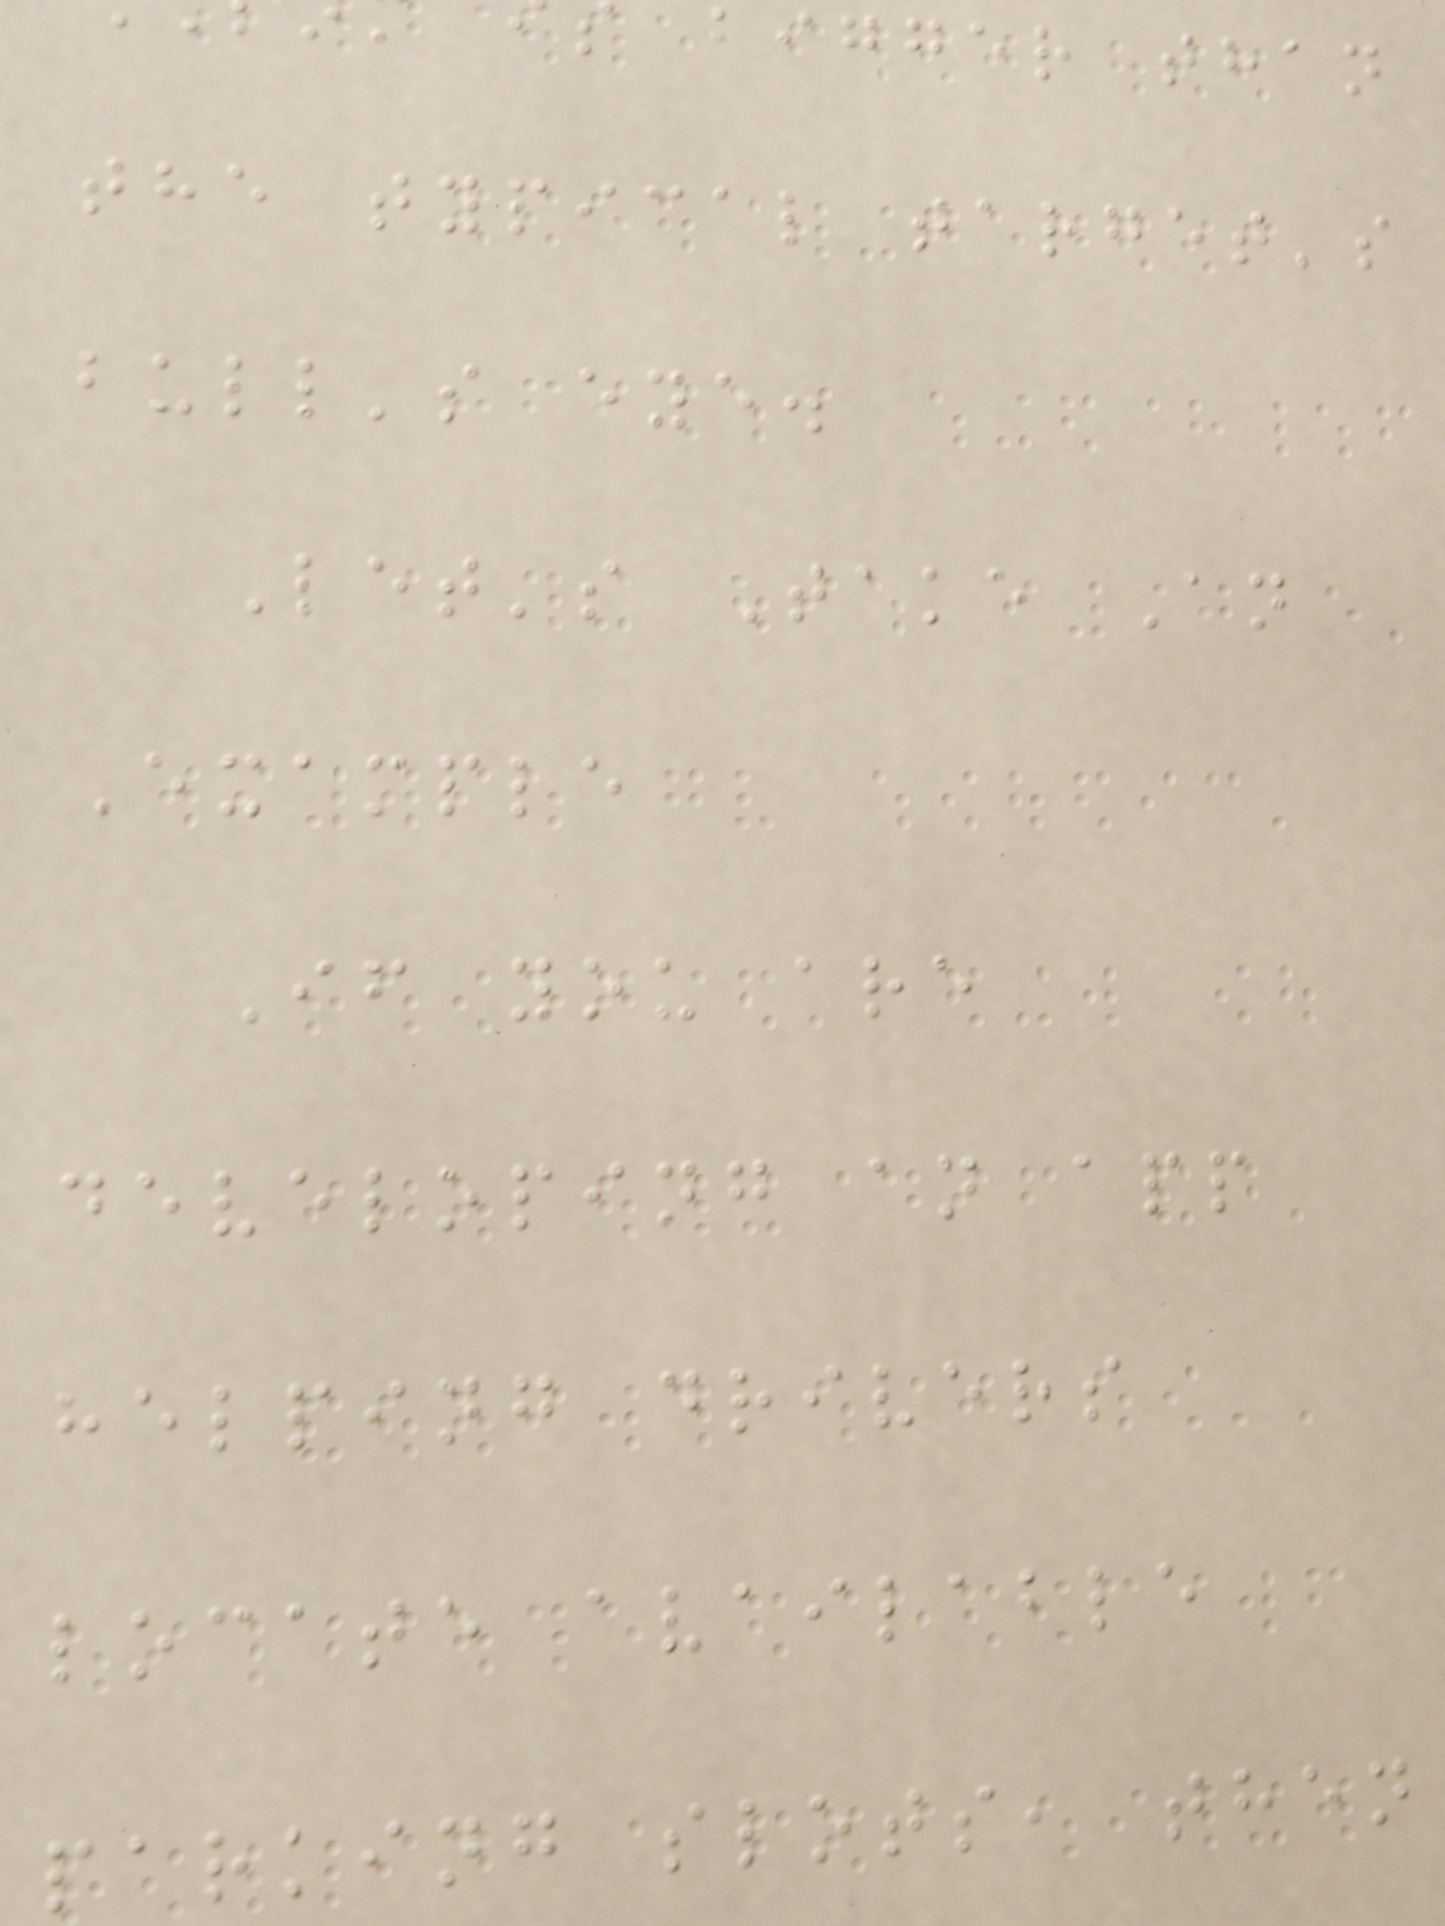bigger than
the typical target's
bull's eye.
Let's Take An
Example
If you are
developing an app
helping drivers
locate available
parking slots, then
